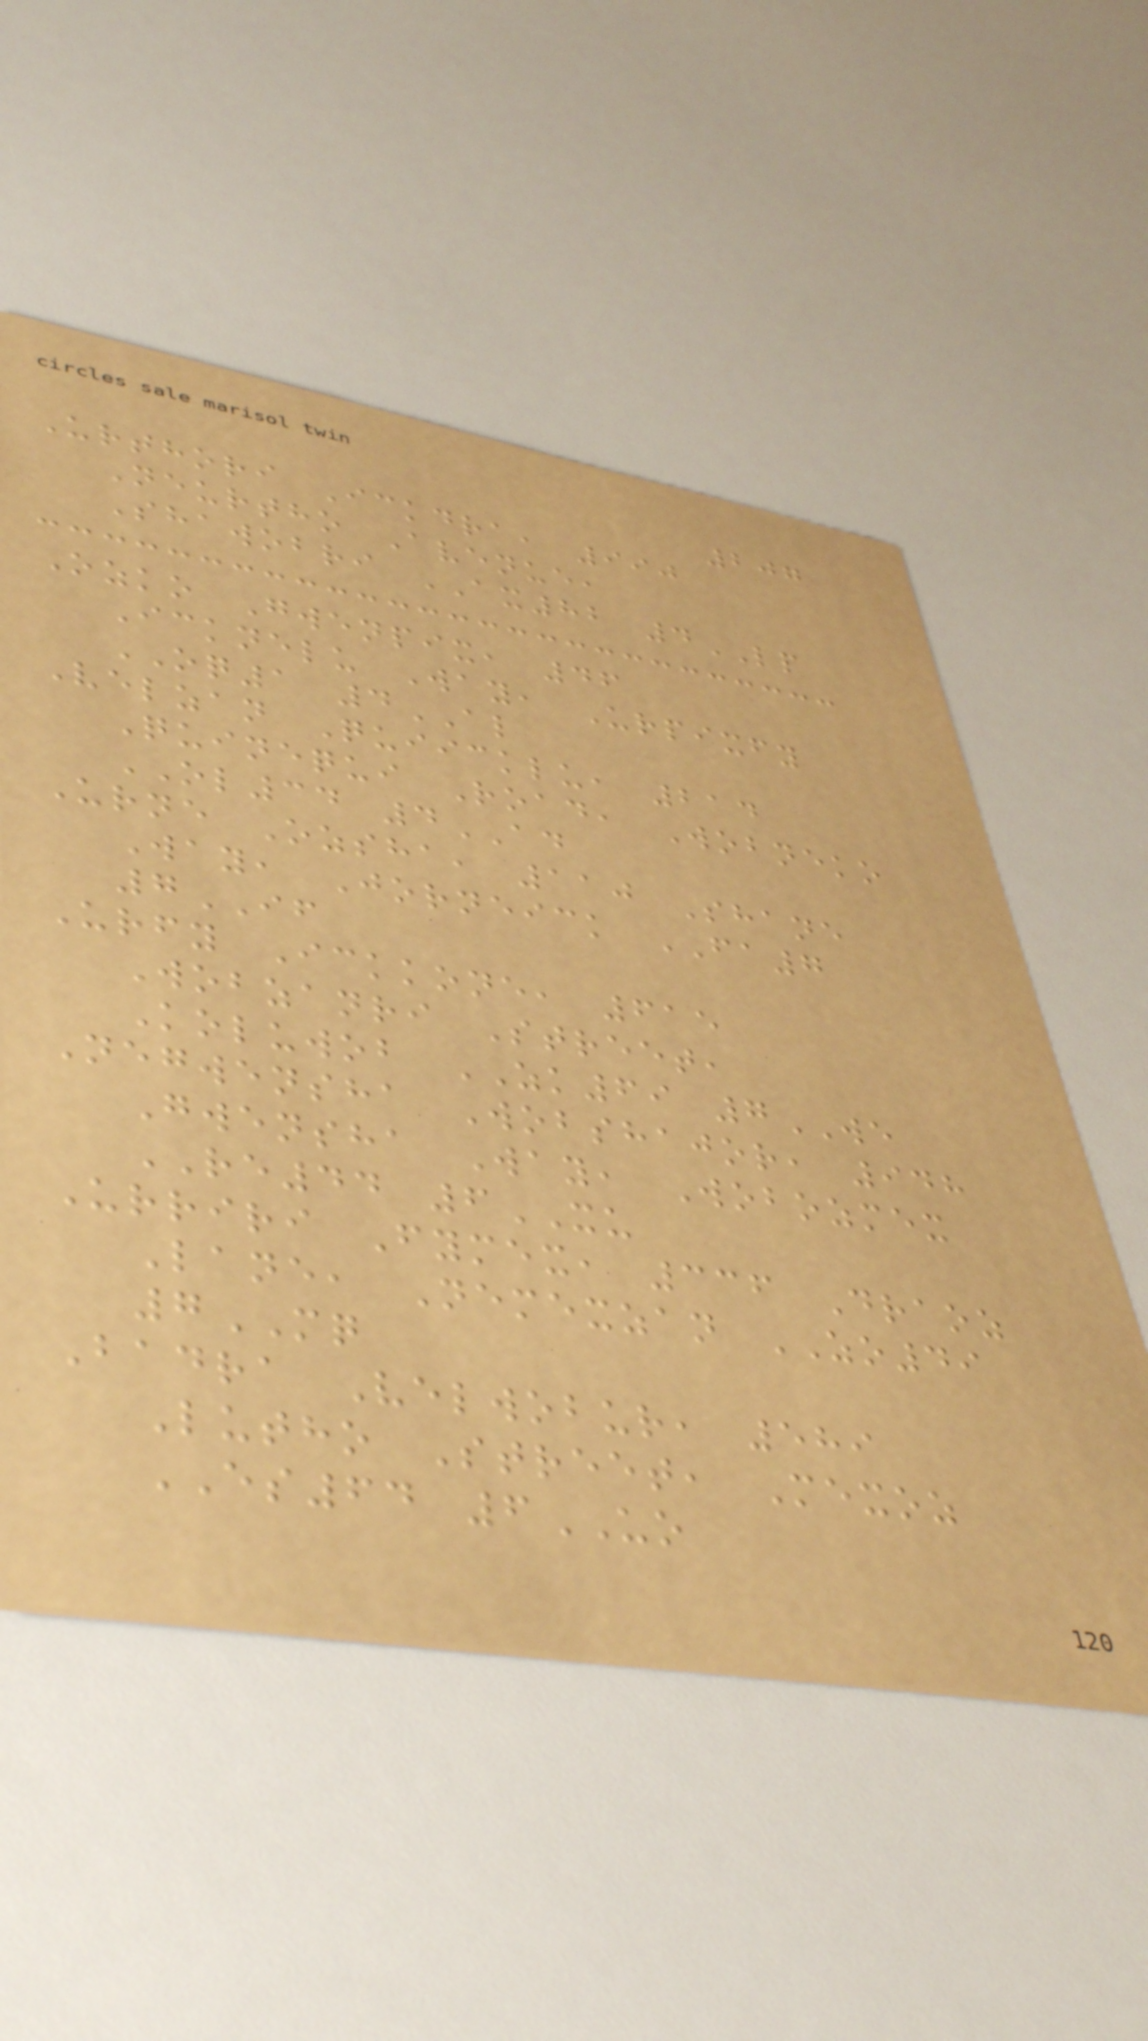207
Urthori Ickdra, 990
Neurtho Avenue,
Shawobri AX82 4LP
Ozko Gwenpix, 46
Icknelu Way, Urpixfy
OQ1 4AL
Velzan Quiicklu, 214
Quinequi Road, Wobneko
OL34 4AD
Urne Ozsha, 110 Shane
Way, Jorneick FA7
7IF
Urfy Ickkone, 615
Wobzanri Street,
Koluwob ZK69 7WE
Negwensha Wobshajor, 948
Gwensha Way, Wobozmex
RE44 6XU
Urriri Fymex, 336 Draoz
Lane, Nemexzan ZO49
7MQ
Badra Velwobur, 589
Lutho Street, Mexoz
ES64 6UO
